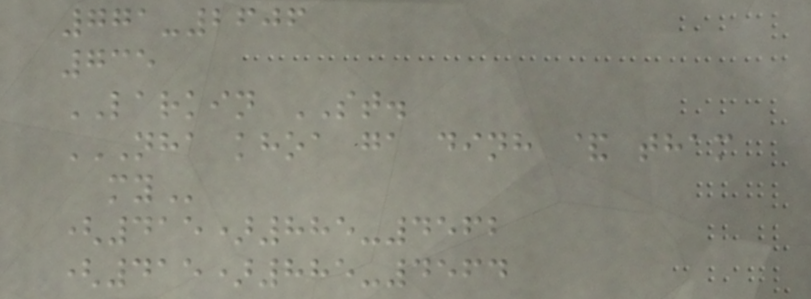771-2606
735
LARKIN ST.
NHA KHOA GA DINH & THAM
MY
(415)885-4562
(415)885-4564
